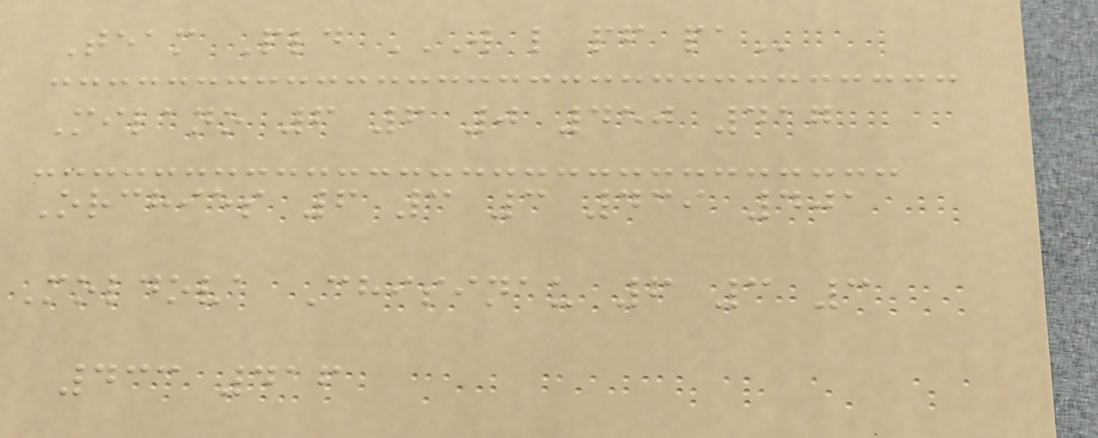Team Pld W L PF PA
Milano 6 6 0 450 417
Orchies 6 3 3 439 401
Moldova Chisinau 6 3 3
433 416
